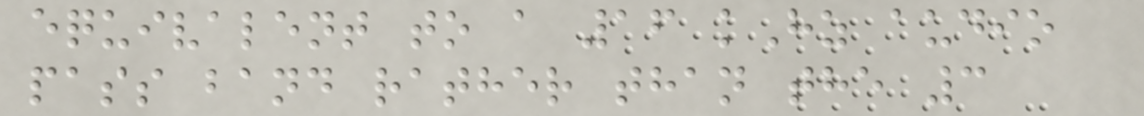equivalent to a 16 kHz audio
pass band rather than the 3
